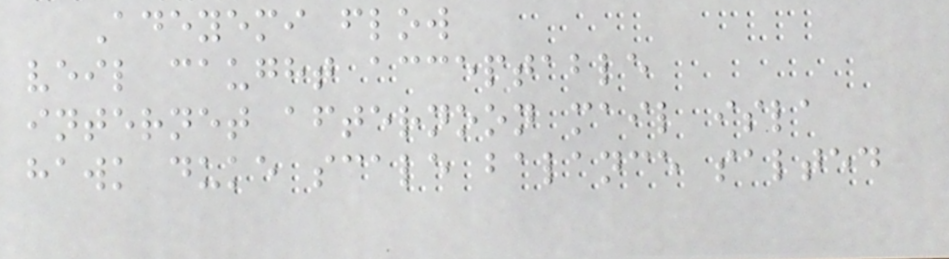Adeyemi flow
veil caught acceptable
internet afternoon mail isla
hawk duke scale balance salted
